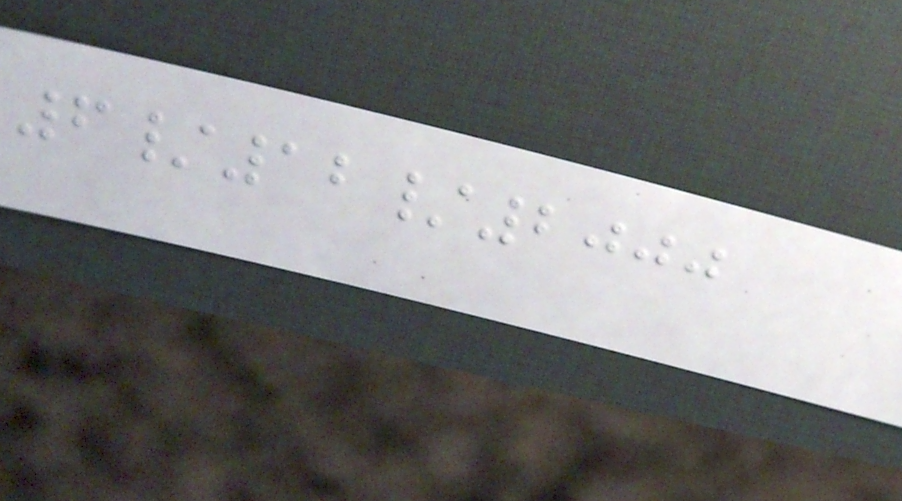6/12/2000
